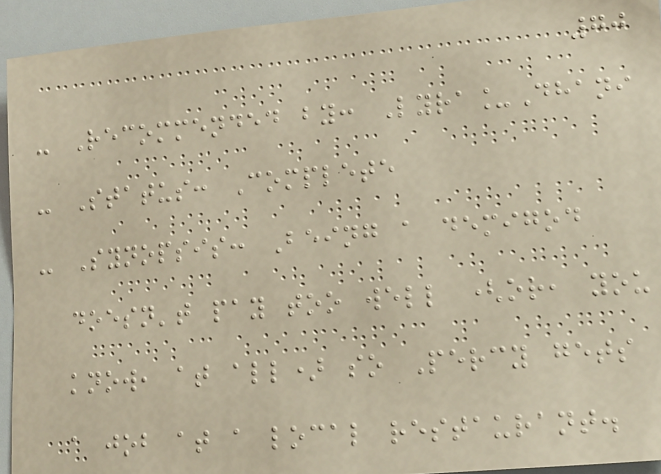70
- Recommended by: Lyra_Dhani
- Status: Complete
- Synopsis: Being a demigod
doesn't pay too well (or, you
know, at all) so Percy gets
a job at a local restaurant.
